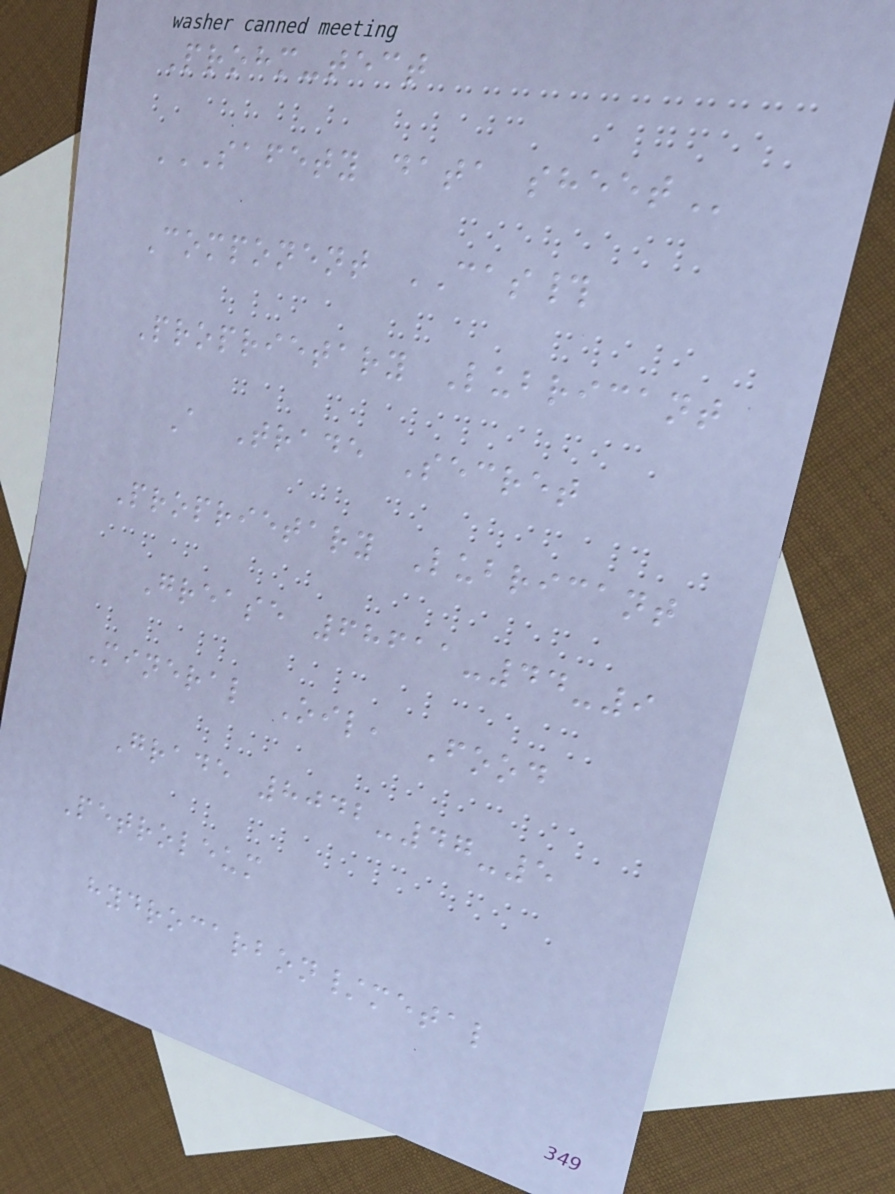Prohm-tect
SAFETY DATA SHEET
Component CAS#
Proprietary Lubricant
A Trade Secret
Proprietary Lubricant
Grease 68611-44-9
Mineral Oil, Food
Grade 8042-47-5
Petroleum
hydrocarbon/metal
